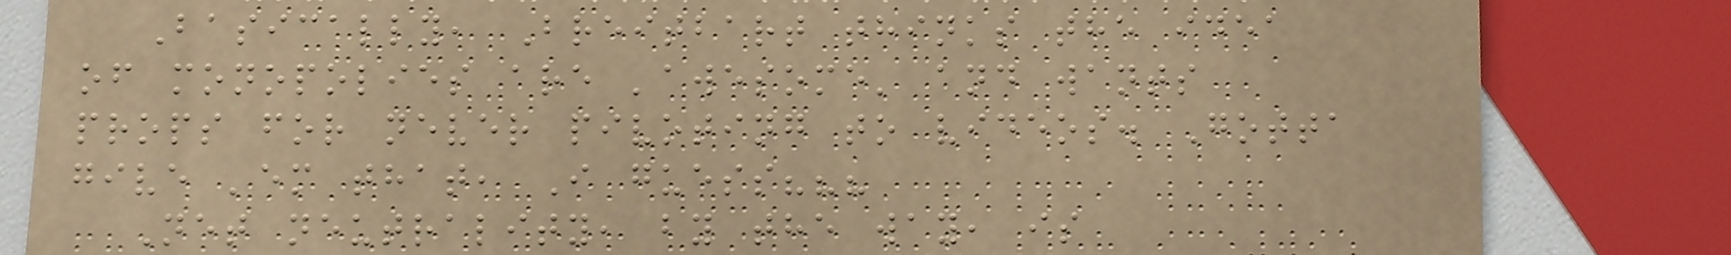Basically, Breitbart thinks the idea
of monopolies are 'awesome' and wants
props for never pivoting to videos. Gotta
give 'em that, I guess???
Net neutrality, by the way, is
